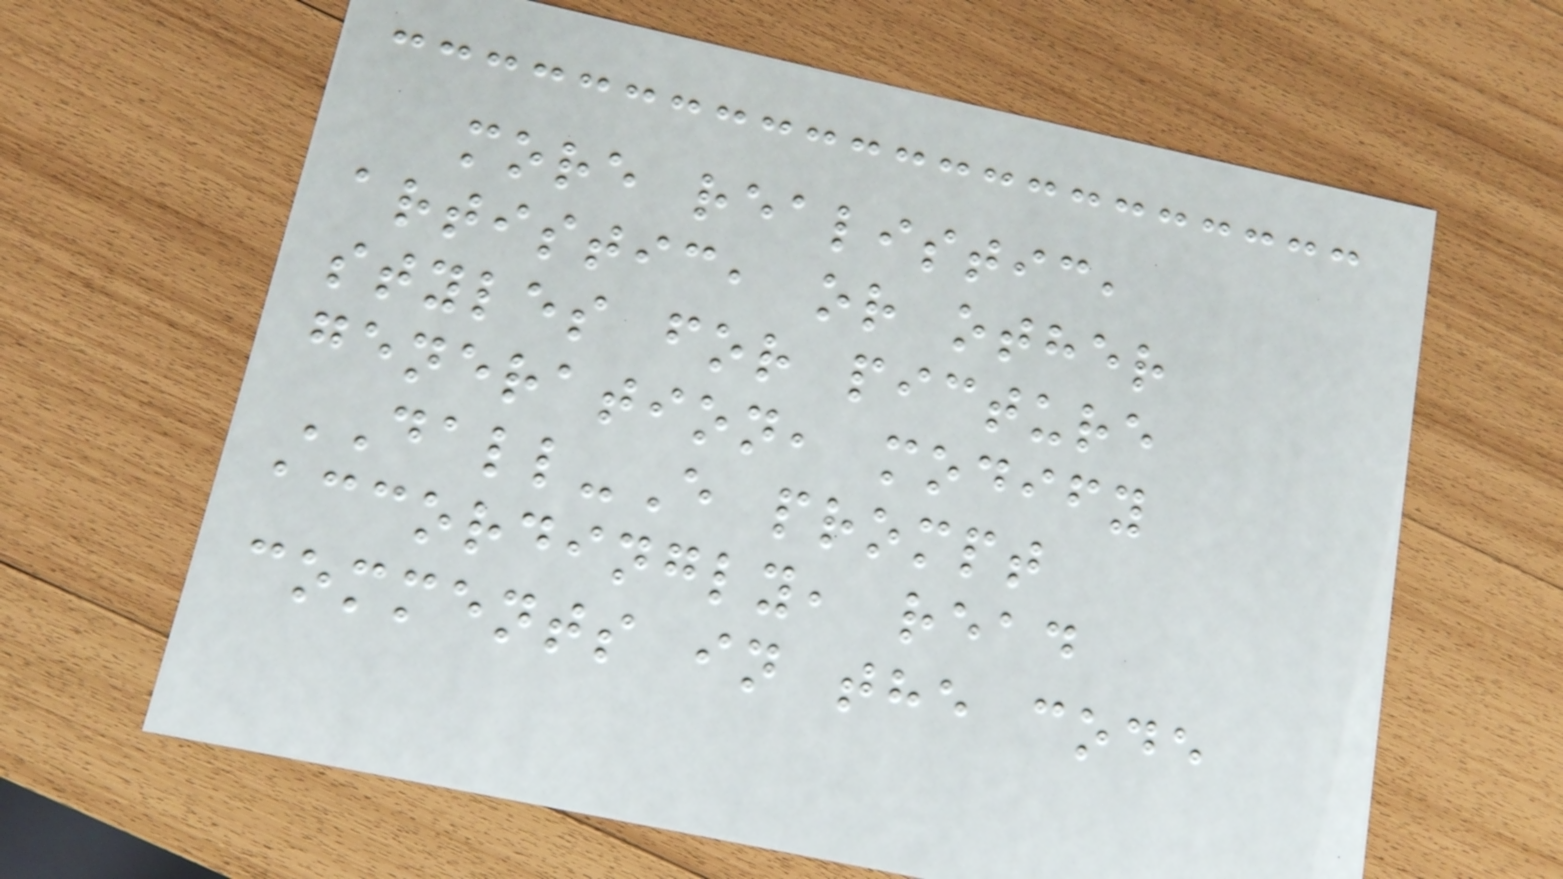more realistic,
artistic, or other
styles for picture
generation, modify
DALL-E prompt
accordingly, read
comments in the code
